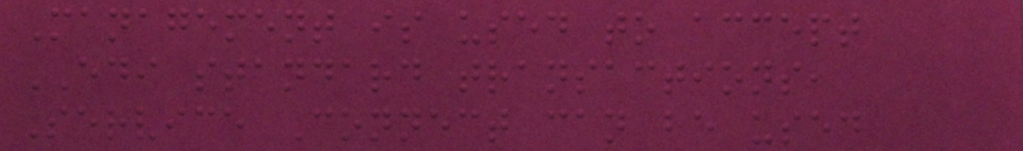Management is used to accept
EDI standard transactions,
Service Connect can be used
